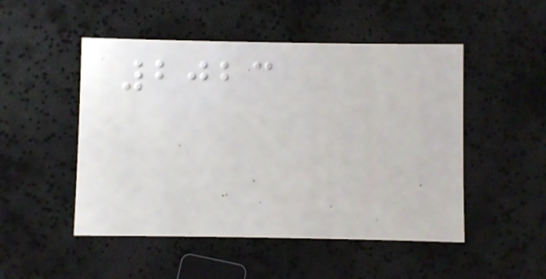2023
